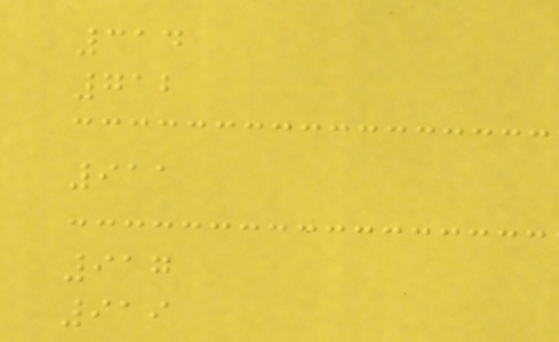314
712
911
917
919
